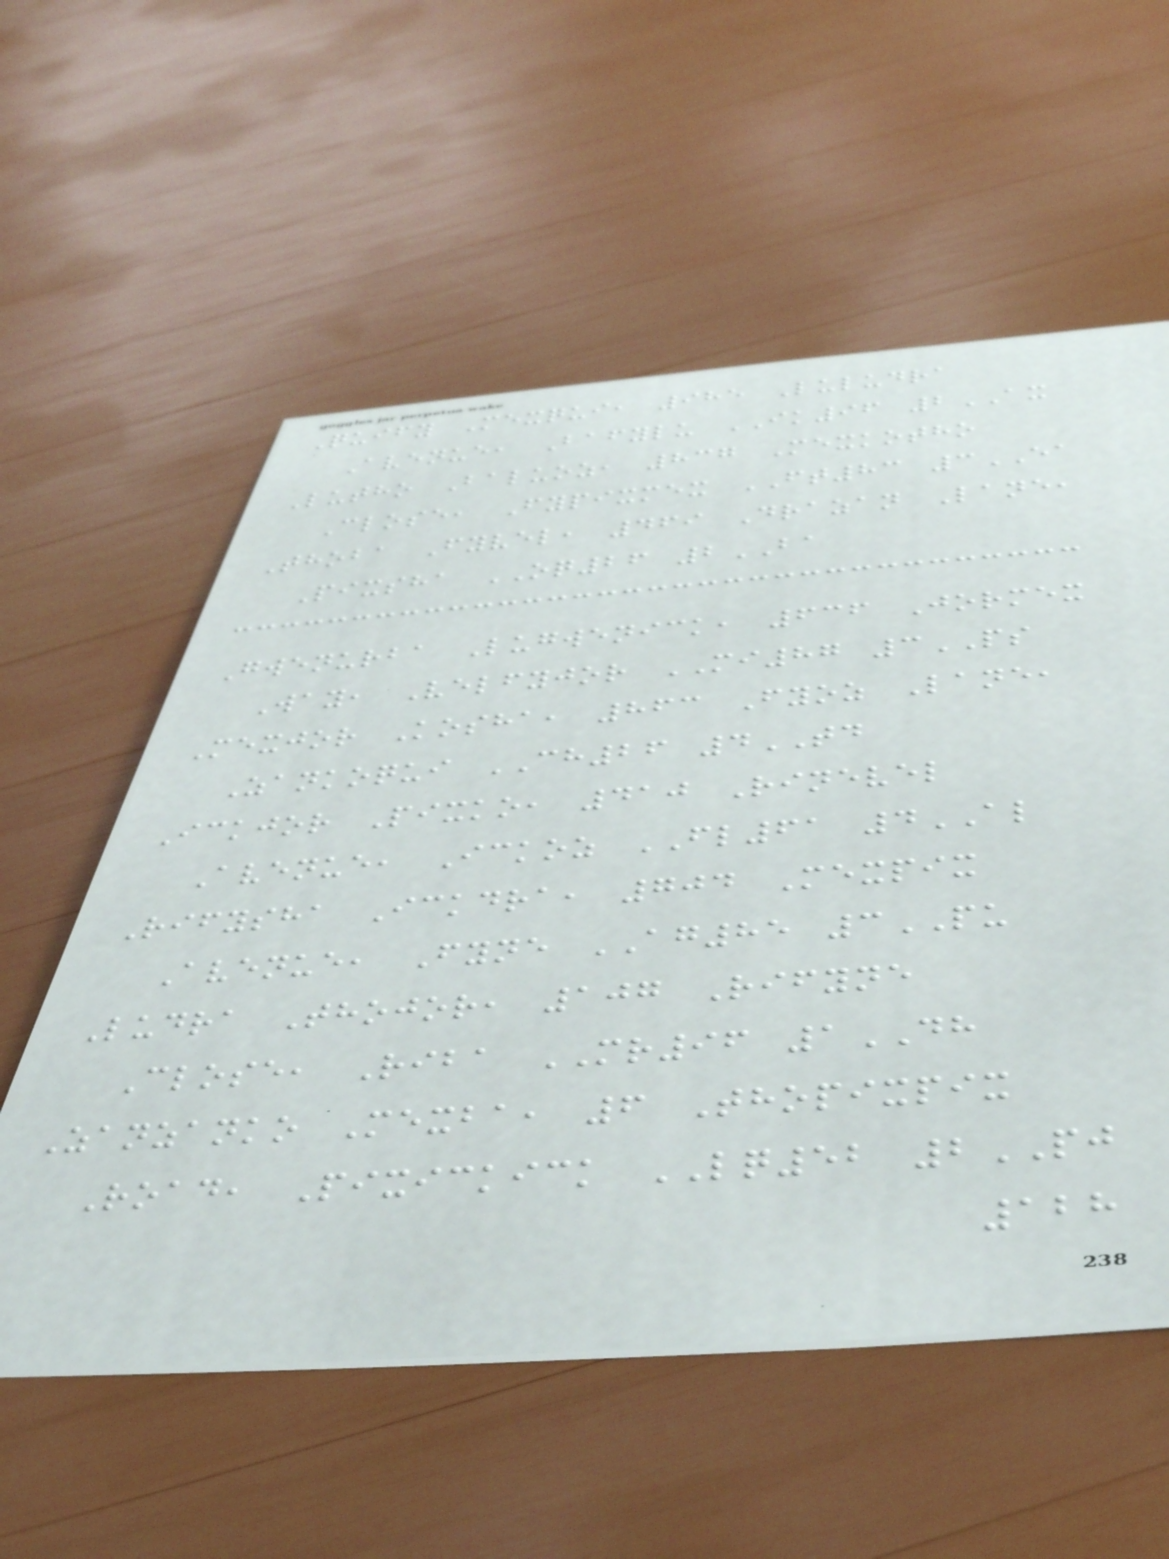Quify Mexqui, 985 Luludra
Avenue, Bafylu IK96 2AX
Lutho Baluoz, 837 Mexkotho
Close, Fypixmex FT83 3EA
Thoba Fyvel, 469 Drazan Lane,
Pixsha OQ26 2BA
Gwenurba Lugwenick, 636 Jormex
Way, Velfyjor MI87 3PS
Mexjor Kosha, 863 Fyoz Lane,
Zankoqui CH26 4TD
Ickjor Pixko, 410 Rinevel
Avenue, Ickoz FL61 4AL
Rifysha Ickdra, 704 Mexpix
Avenue, Fyne AG85 3PU
Ludra Thojor, 107 Rifyne
Close, Riba MR96 1DH
Zanzanko Mexba, 6 Thopixpix
Road, Pixickick LQ52 2PJ
128
